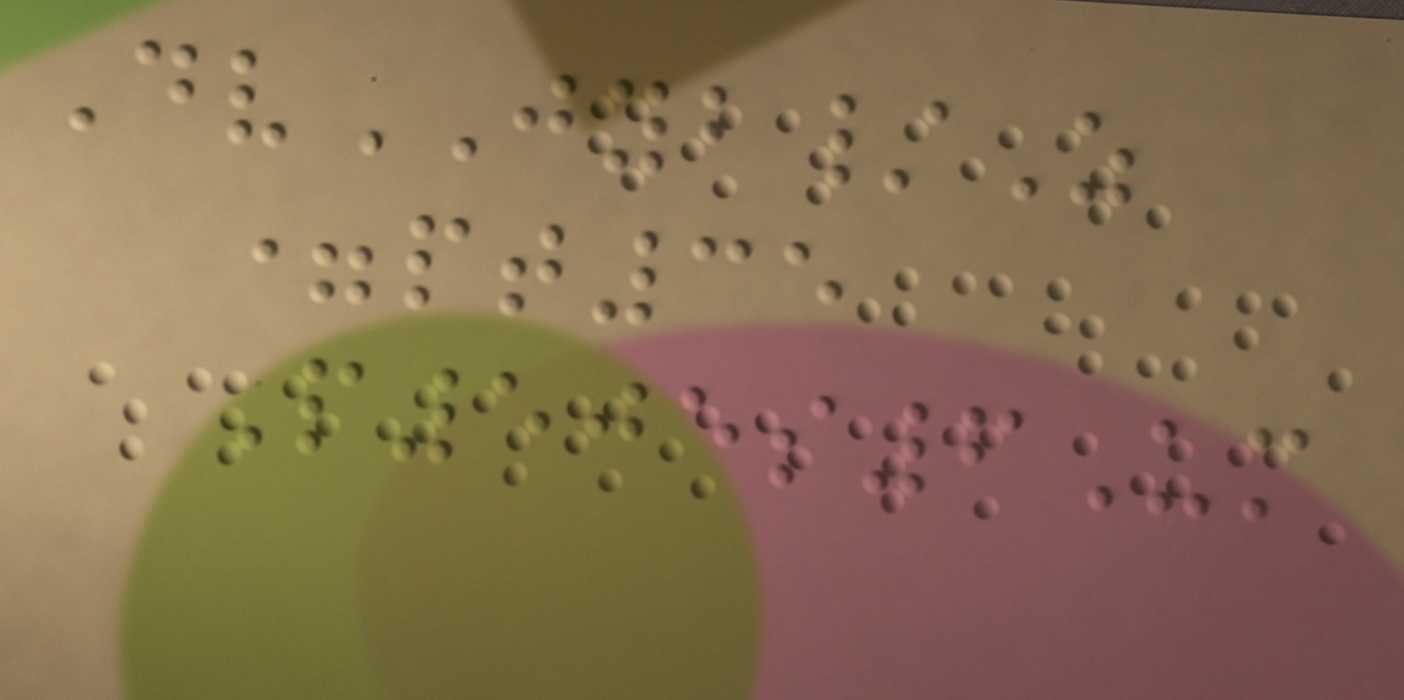DvJYB/Z
=pt35
P505s6Um
